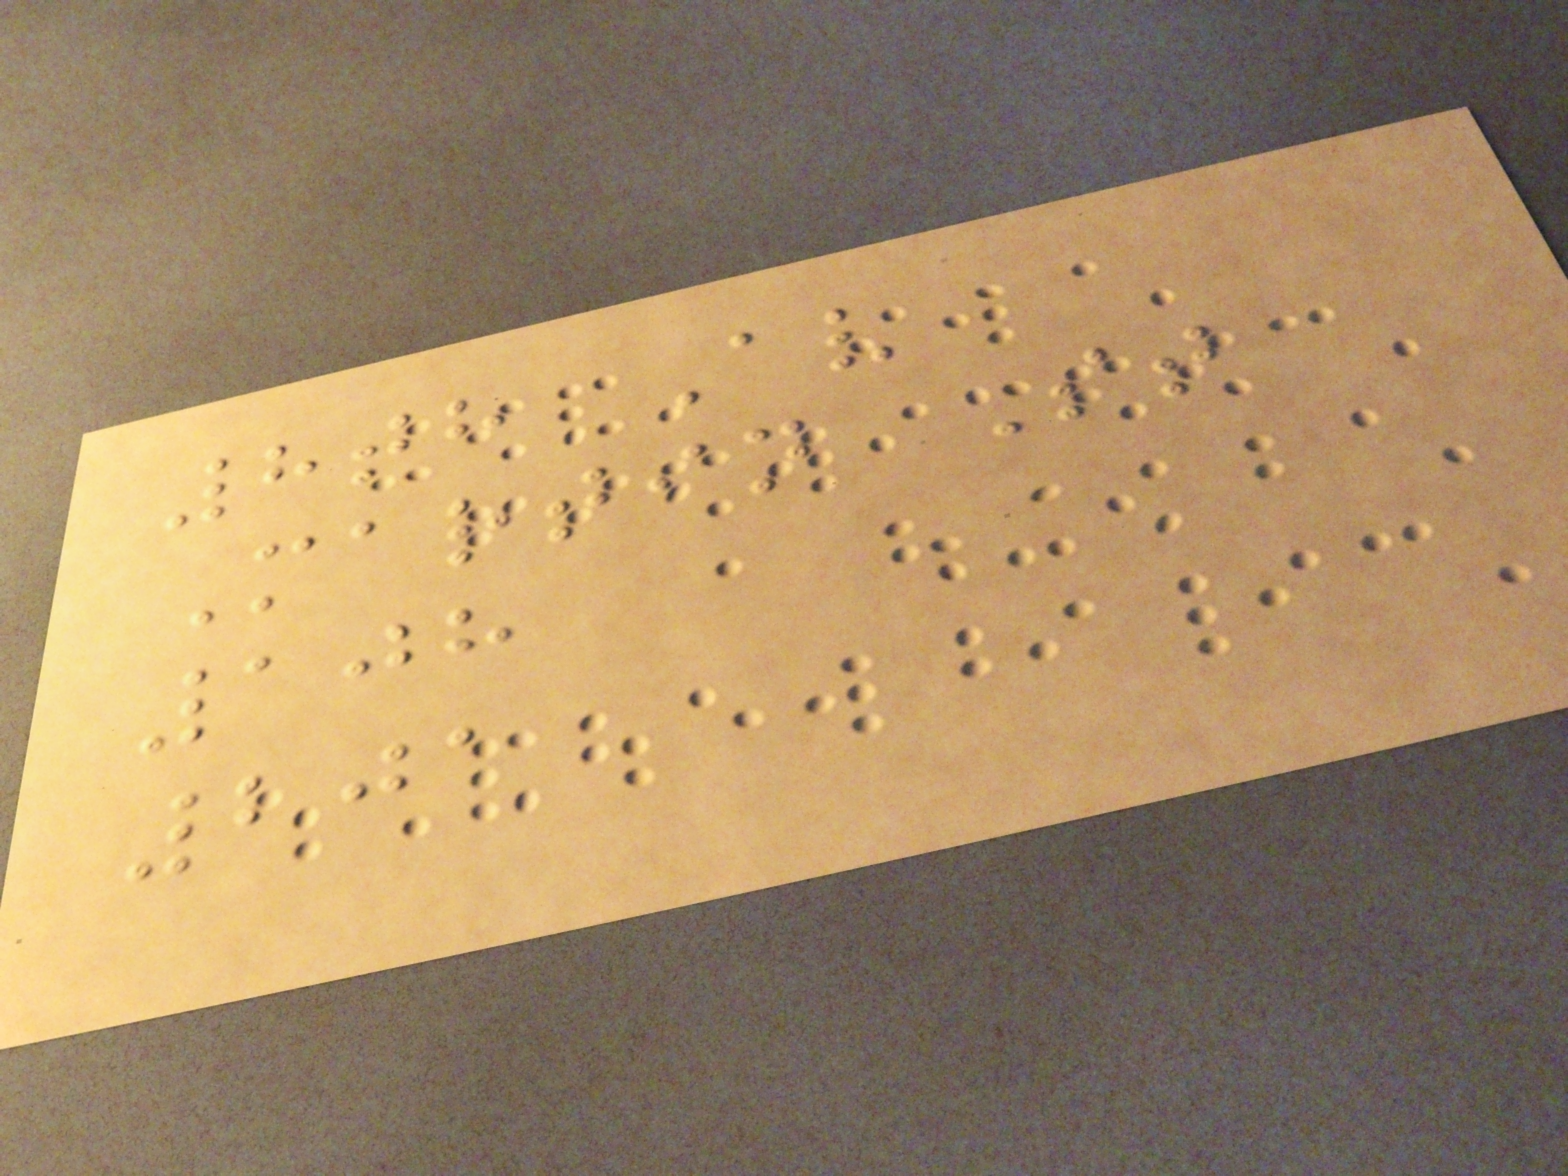8th Av
Martin St
108
201
